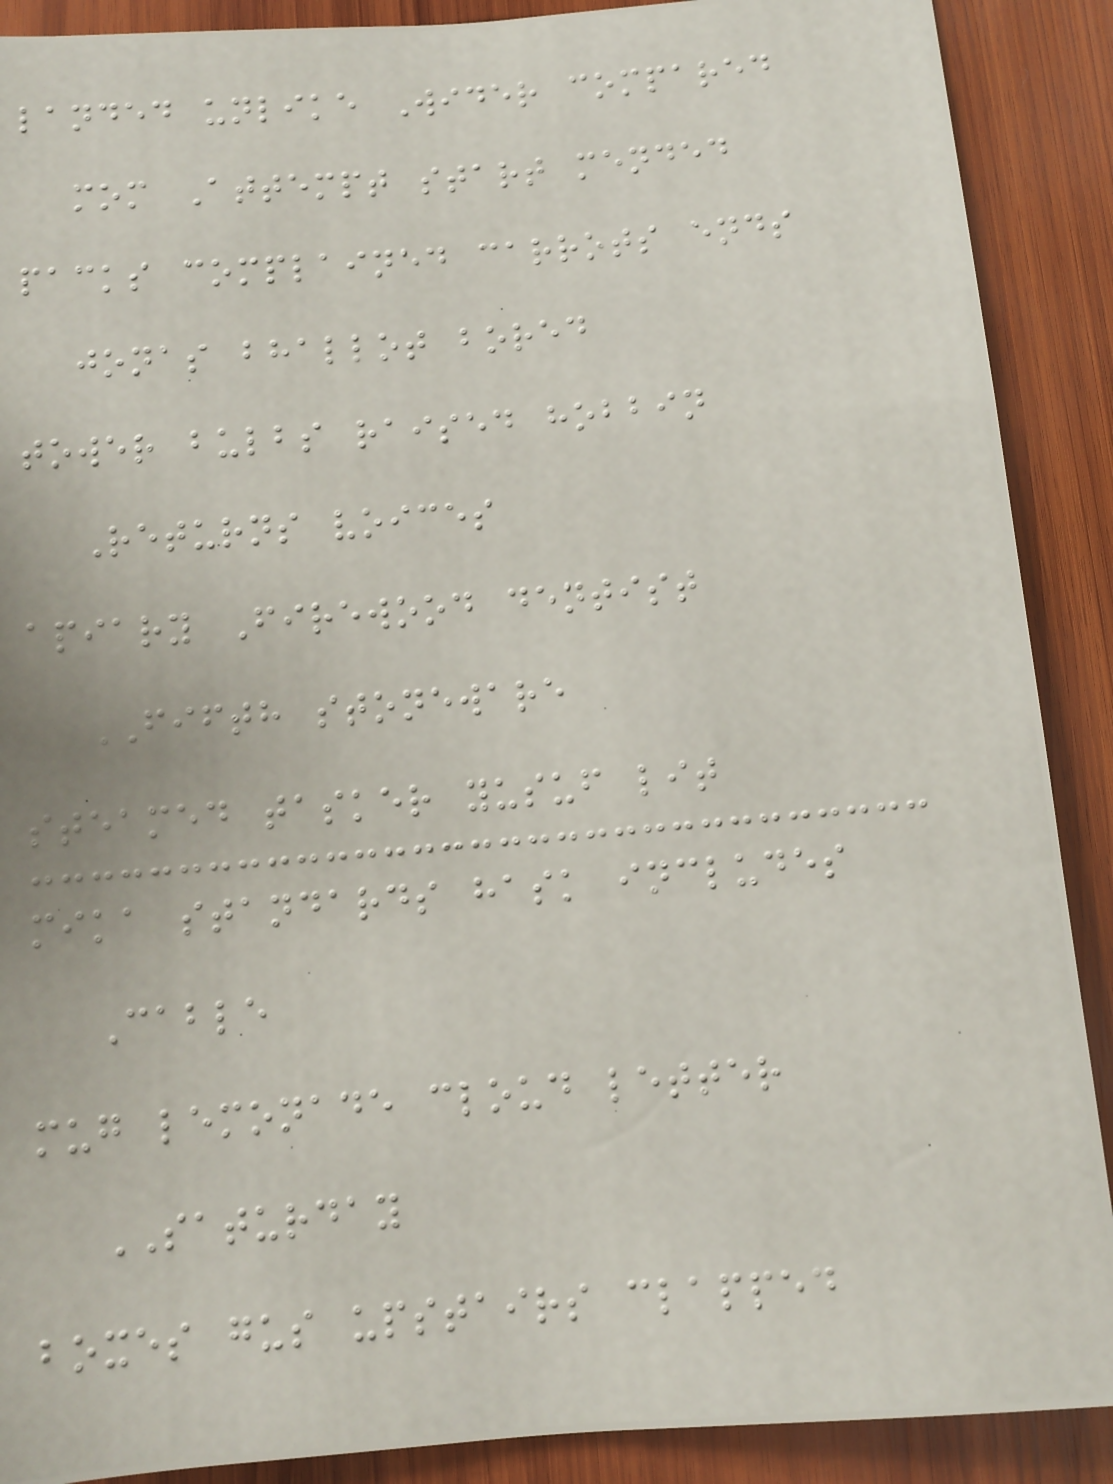landed unlike Wider compared
mom Attempt start mended
packs complained carrots ends
jonas bhallot bored
tower bulbs raised hobbin
Returns voices
apiary Firewood dentist
FIFTH stoneware
steamed tasker yusuf lit
mika standards hask includes
Cable
mug lemonade cloud letter
SATURDAY
boxes gus upstairs clapped
